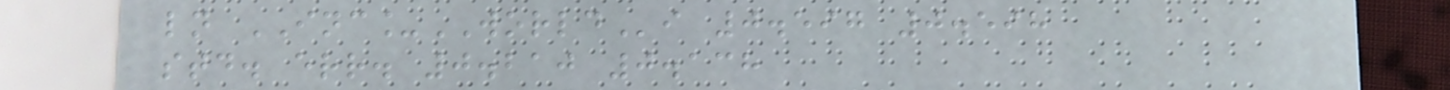ln INC_WORLDi 0.597 0.598
std. err. 0.210 0.138
